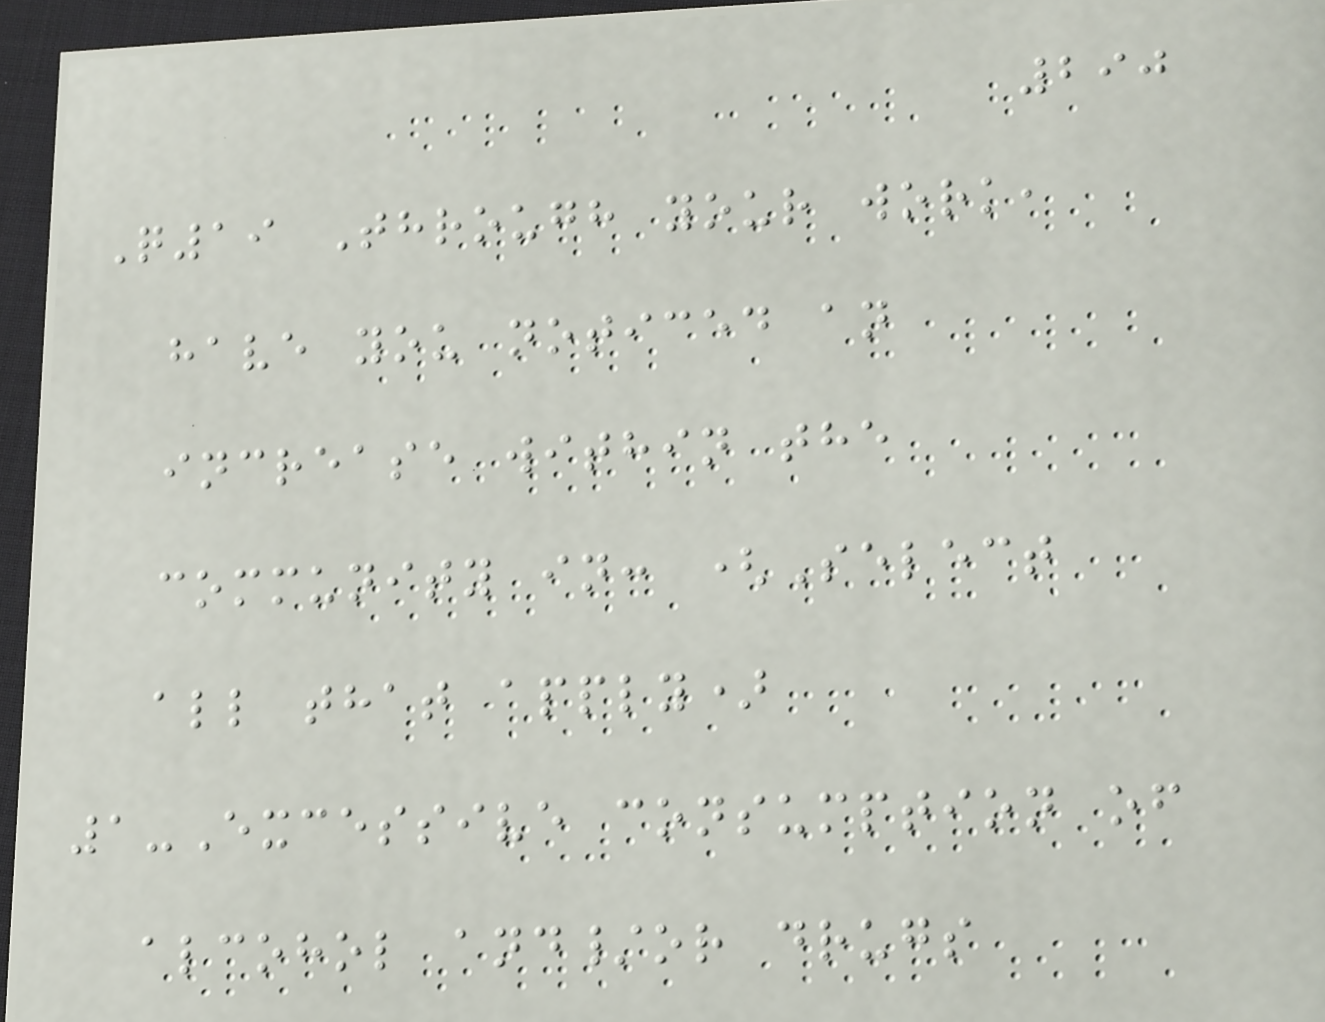290
Q19 Through your work,
have you noticed an
increase within the
community in: (Select
all that apply)
1-Excessive consumption of
alcohol and/or drugs
